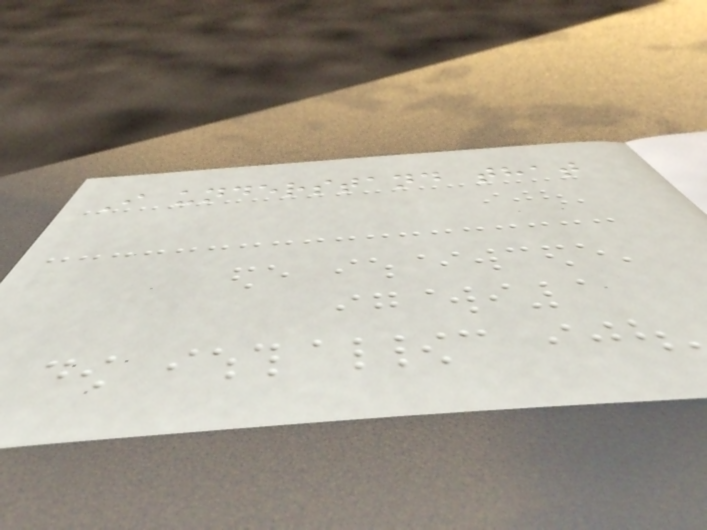I understand that
